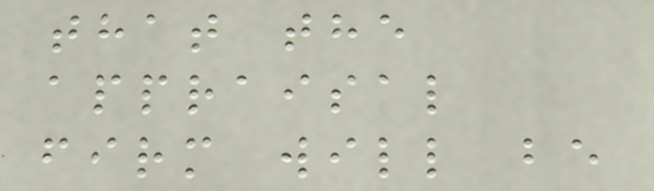that the
appraisal
firm will be
